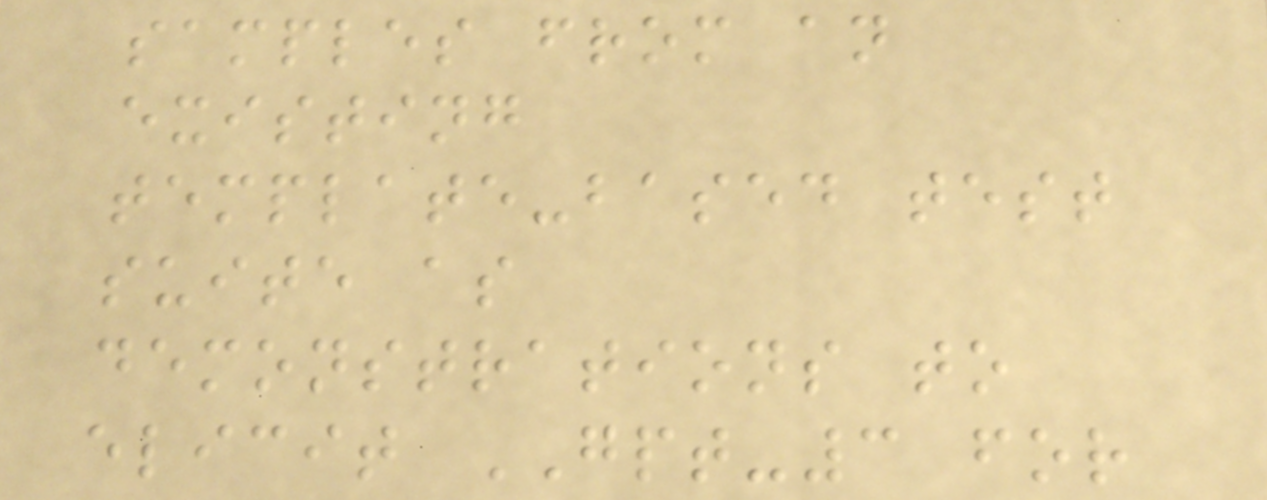samples from an
existing
template-based test
suite as
demonstrations to
elicit GPT-3 for
